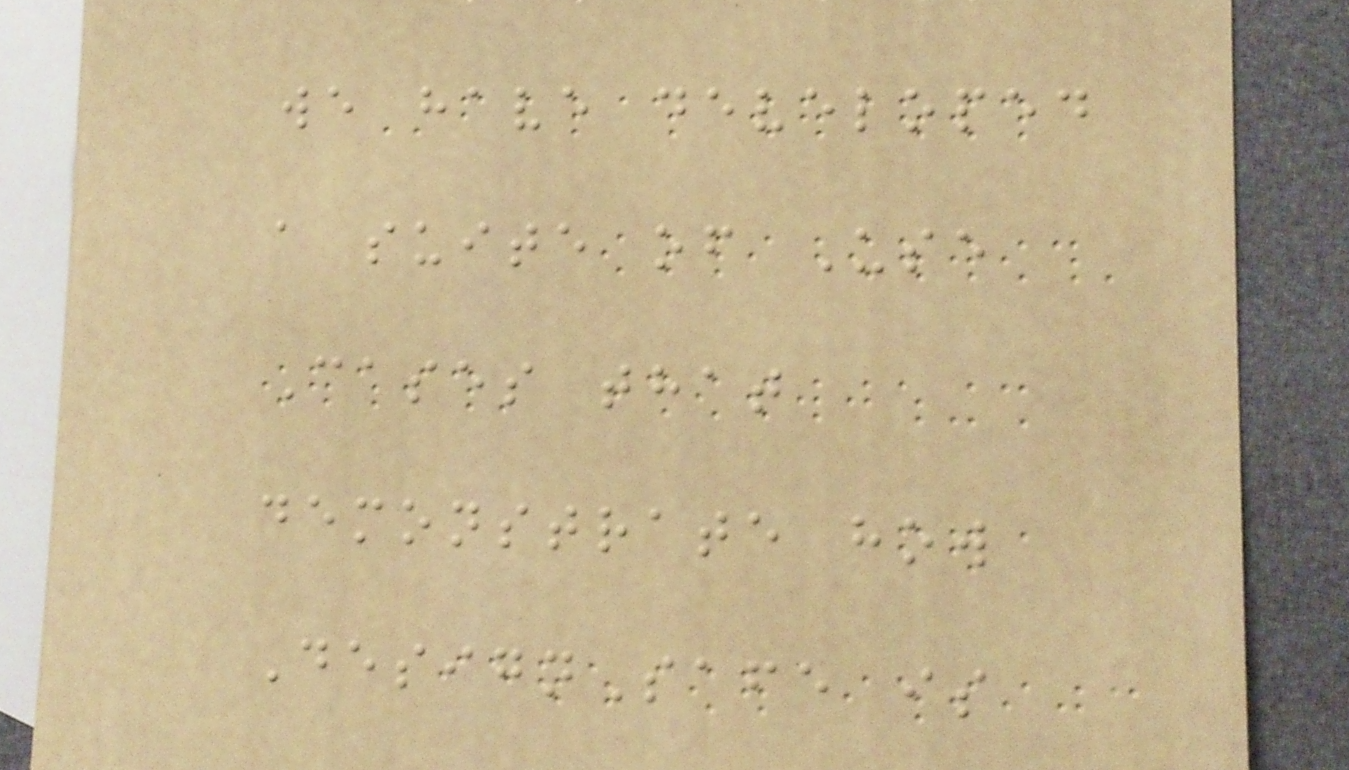we have developed
a suite of Use
Cases that
demonstrate how
DesignSafe is
